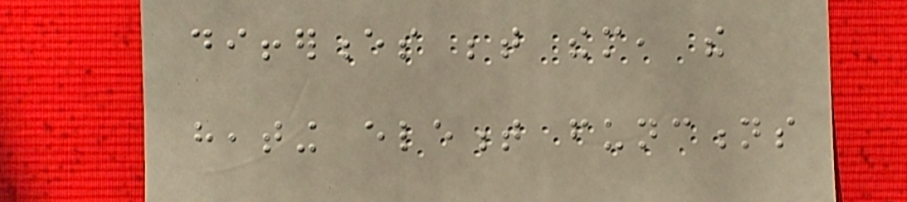differences between them, the
heating element functions
